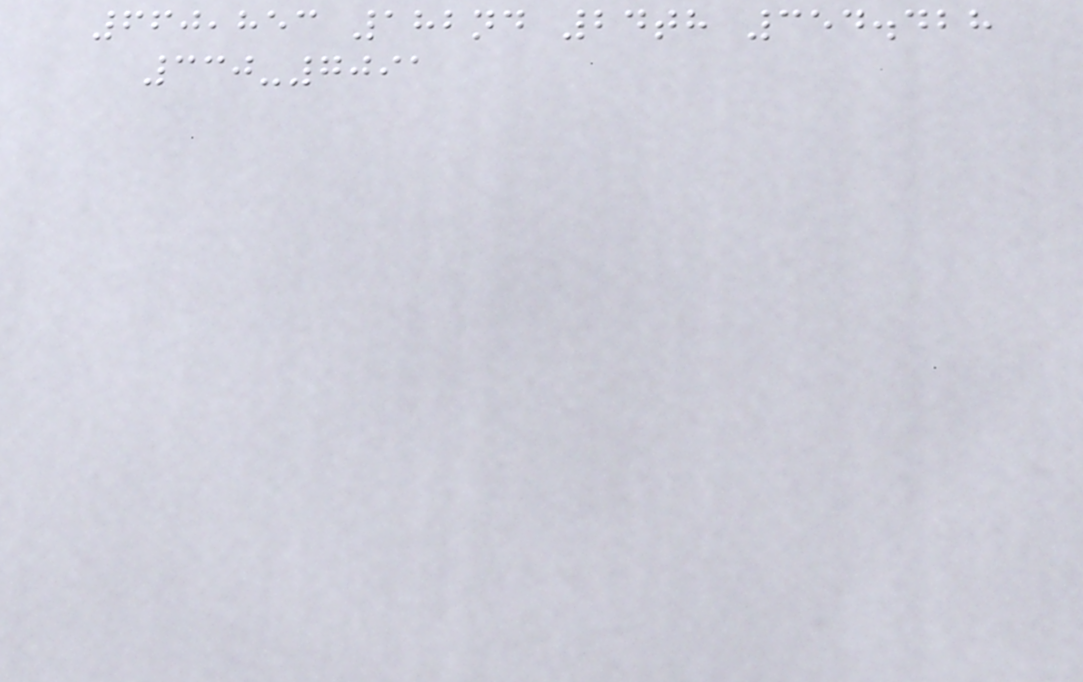660,853 182nd 24th 354.428
330-7091
